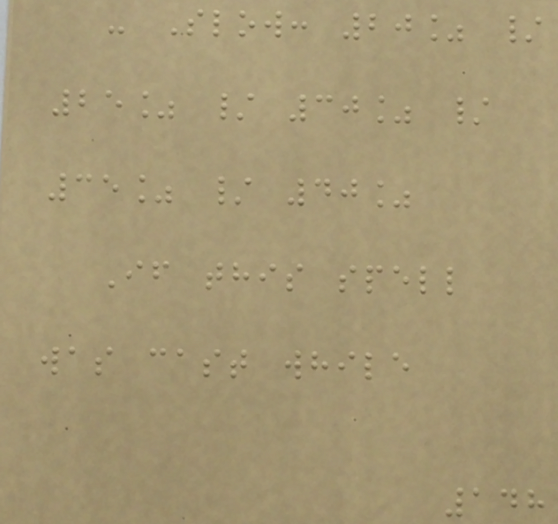- Slow: 20% /
25% / 30% /
35% / 40%
If this spell
was cast while
148
